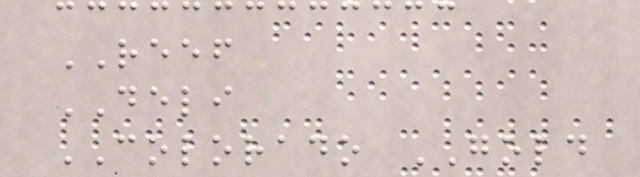REEF
DELI
COLORADO GOLD
